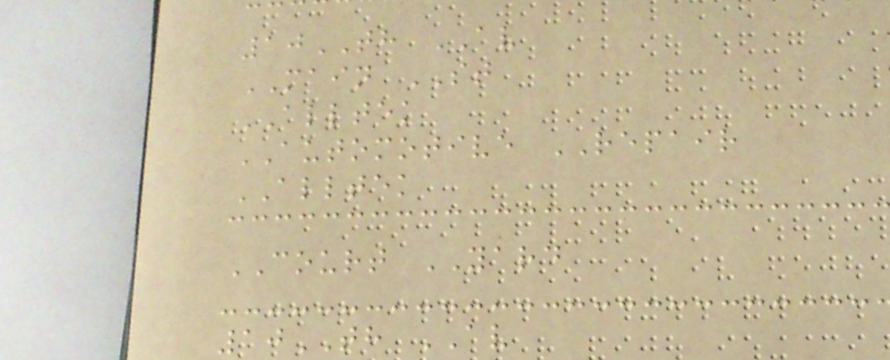10TH AV
MAIN ST
ALLTEK
AUTOMOTIVE REPAIR
ALLTEK
COURT YARD
10TH AV
